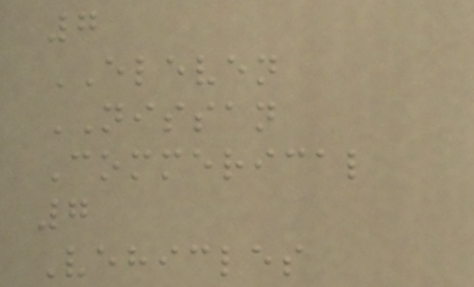7
ELEVEN
NISSAN
Commerical
7
Vehicles
